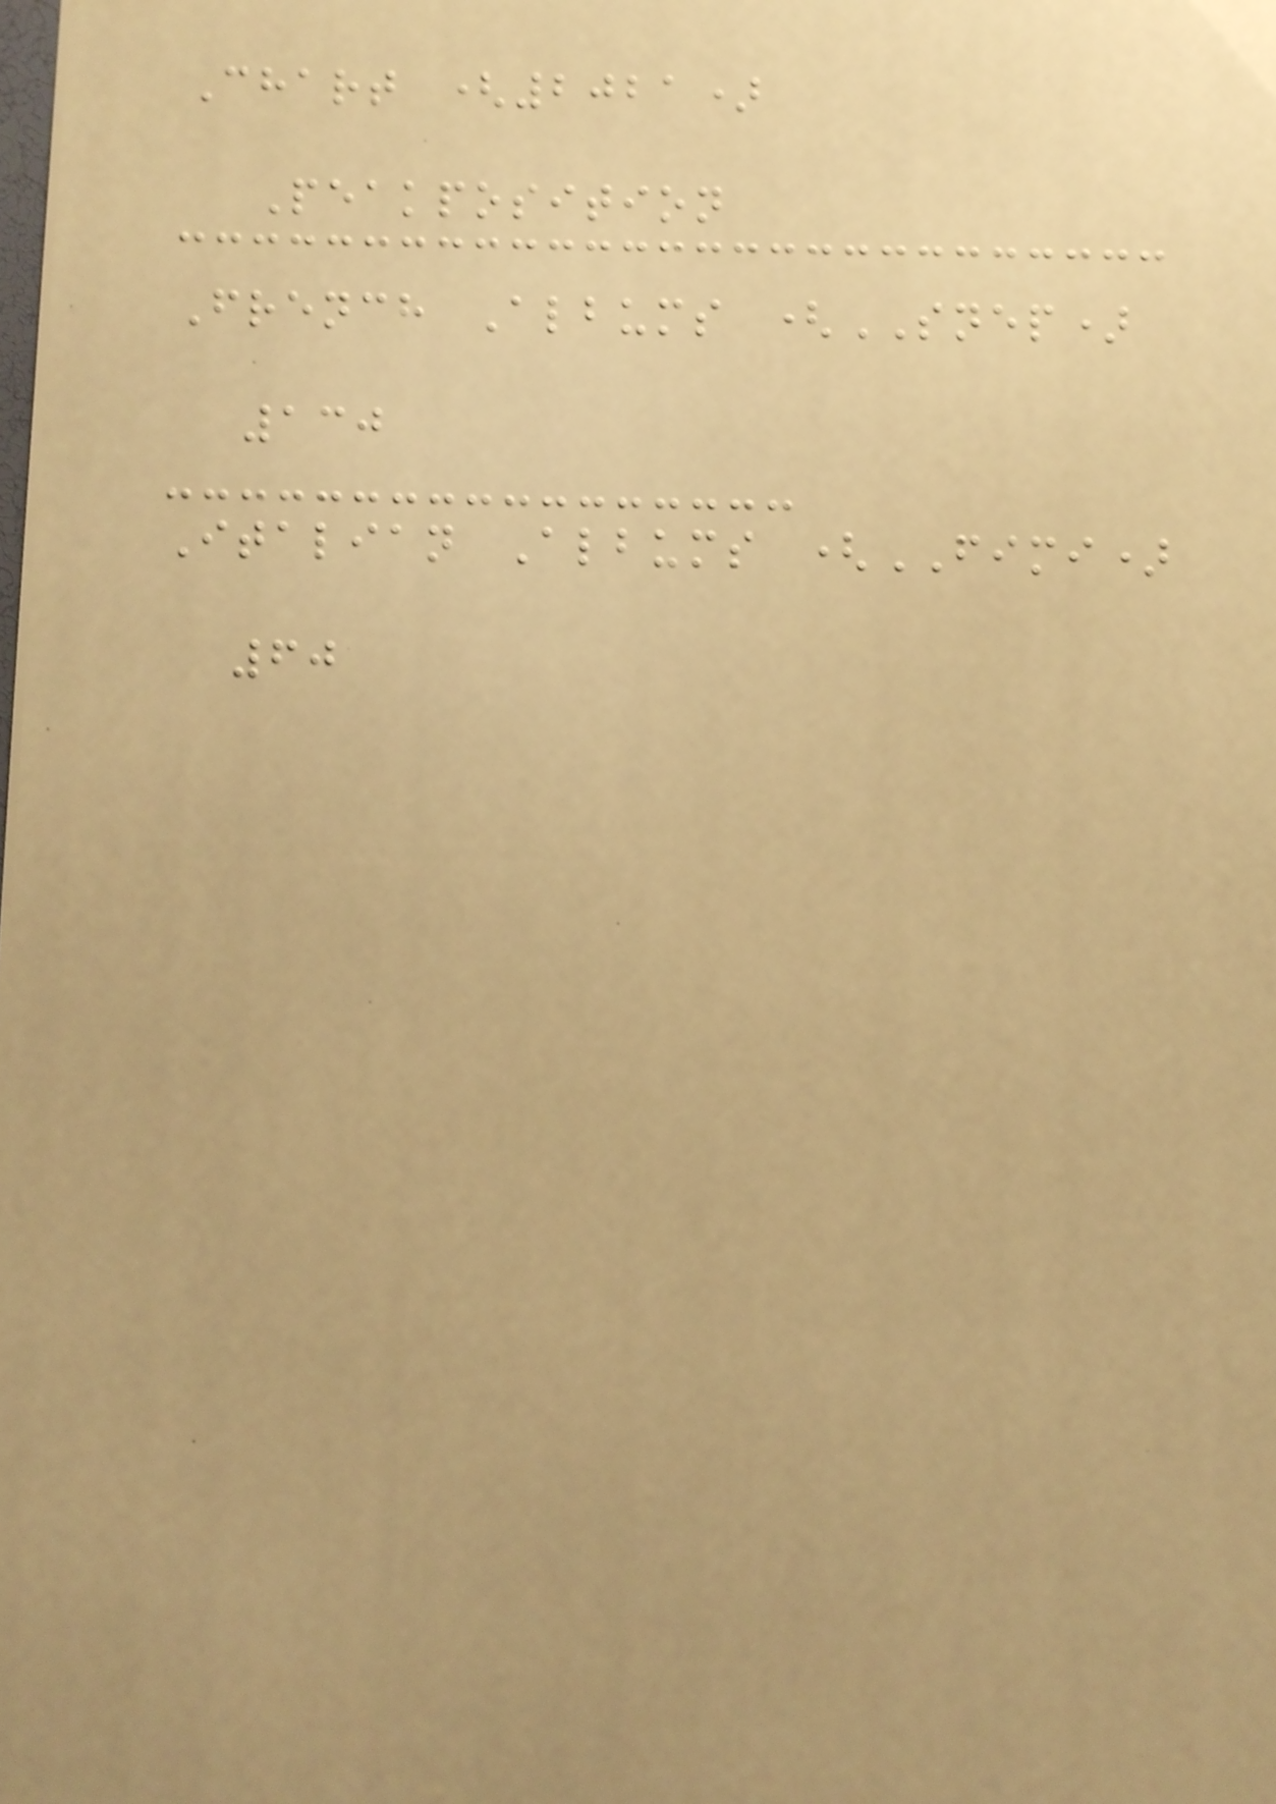Chart (2021)
Peakposition
French Albums (SNEP)
130
Italian Albums (FIMI)
60
